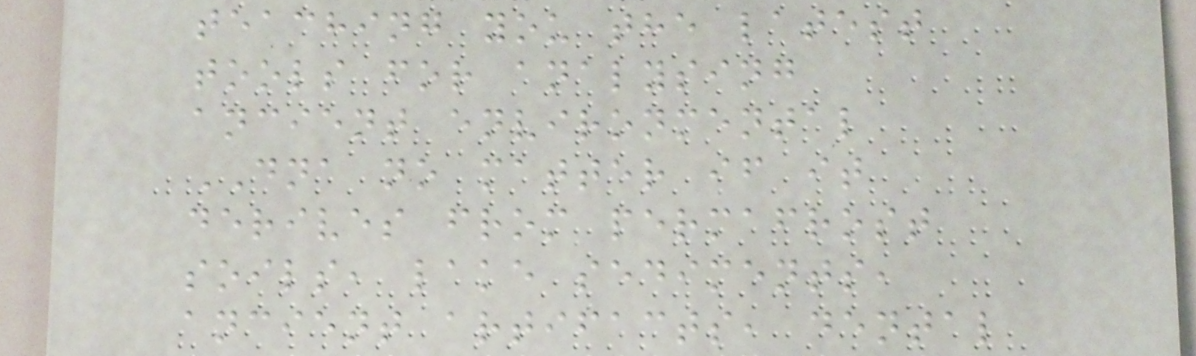teaching you the latest
tools for analysing
ancient environmental
DNA no matter if it
derives from permafrost
soils, lake sediments,
ancient artifacts, dental
